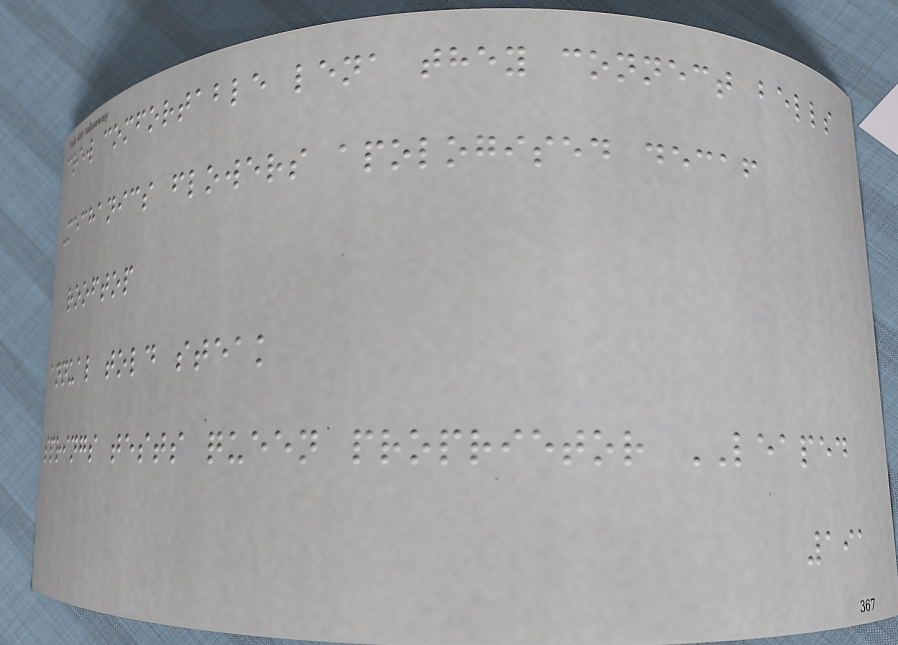crew comfortable lena they connect bells
Mechanics flowers apologised decaf
rooftop
annual told steak
springs tests queen proprietor LEAPED
191
